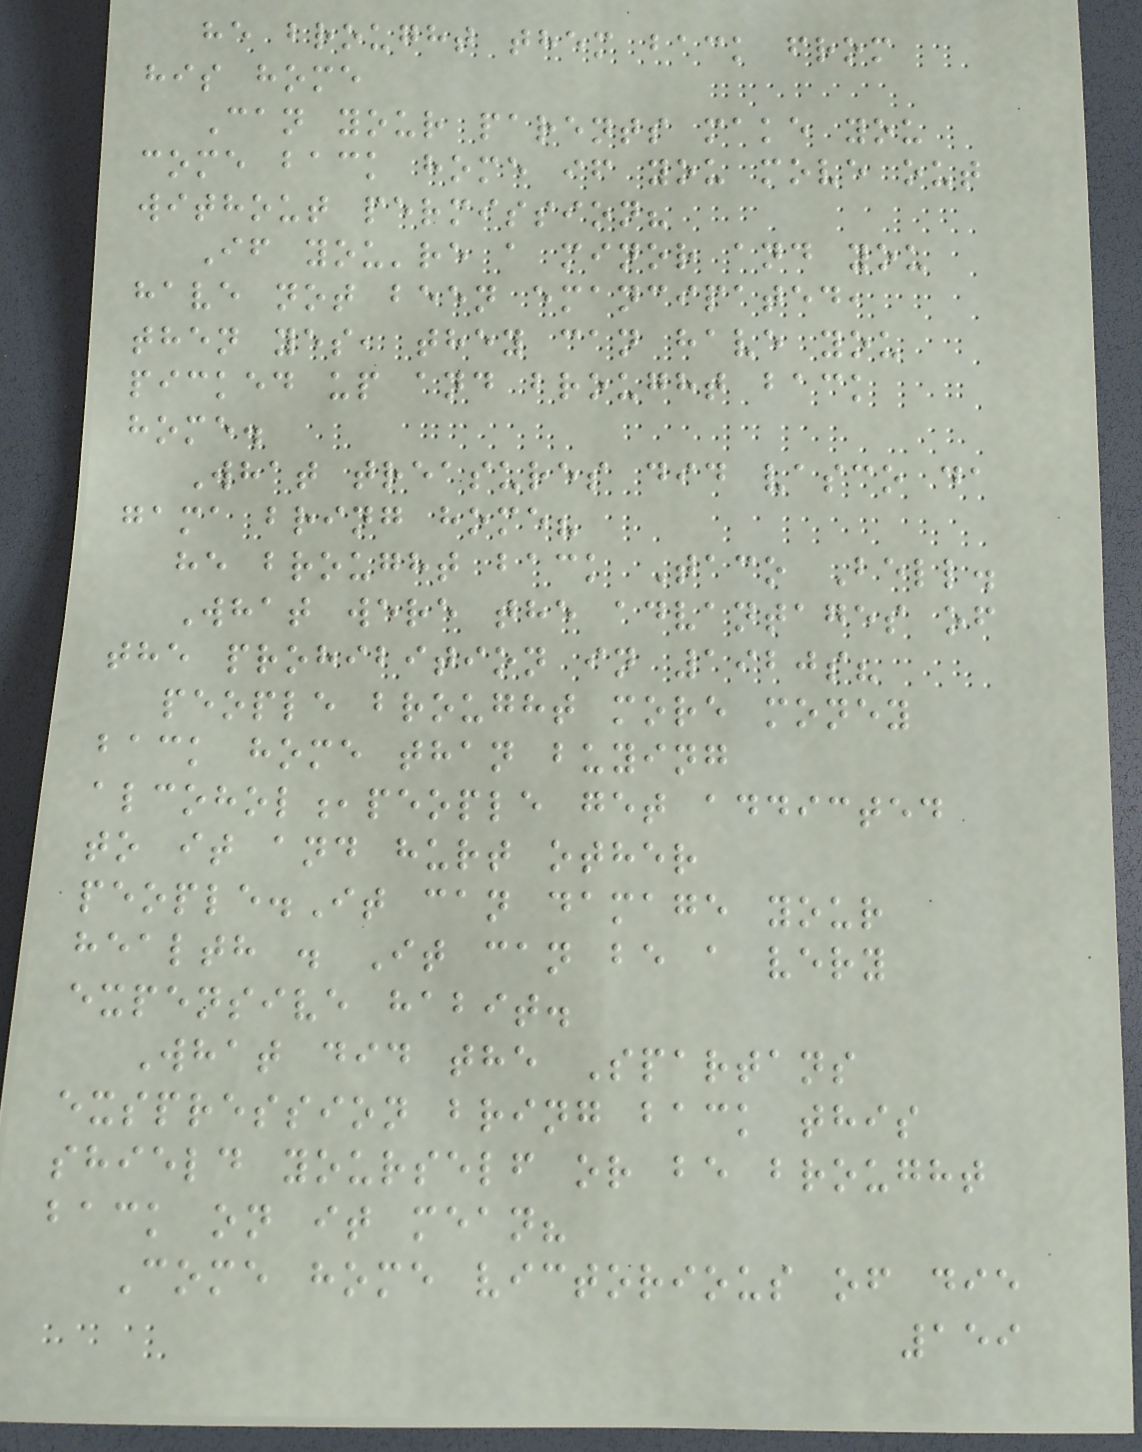he brought them back from
his home
Can your parents make you
come back home if you move out
without permission?
If you're a minor and you
have not been emancipated,
then yes, they can have you
picked up and brought back
home.
What treasures did vasco da
gama bring home?
he brought back Taco Bell.
What were the advantages of
the prohibition in 1920s?
people brought more money
back home than buying
alcohol,people get addicted
to it and hurt other
people.It can damage your
health . It can be a very
expensive habit.
What did the Spartans
exspression bring back this
shield yourself or be brought
back on it mean?
Come home victorious of die
159
